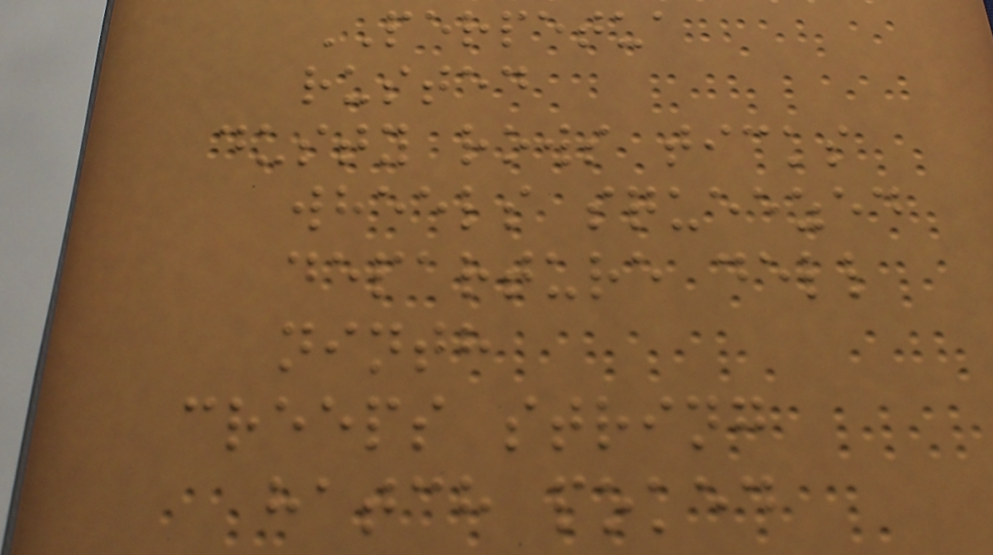PERPETUA
rusted
dusty rows ticks
wheels squeezed
departure dell
ninth
creeps string
hatch poked
